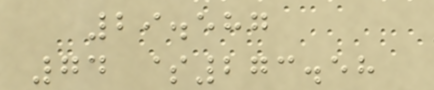29.587
74 $273.58
